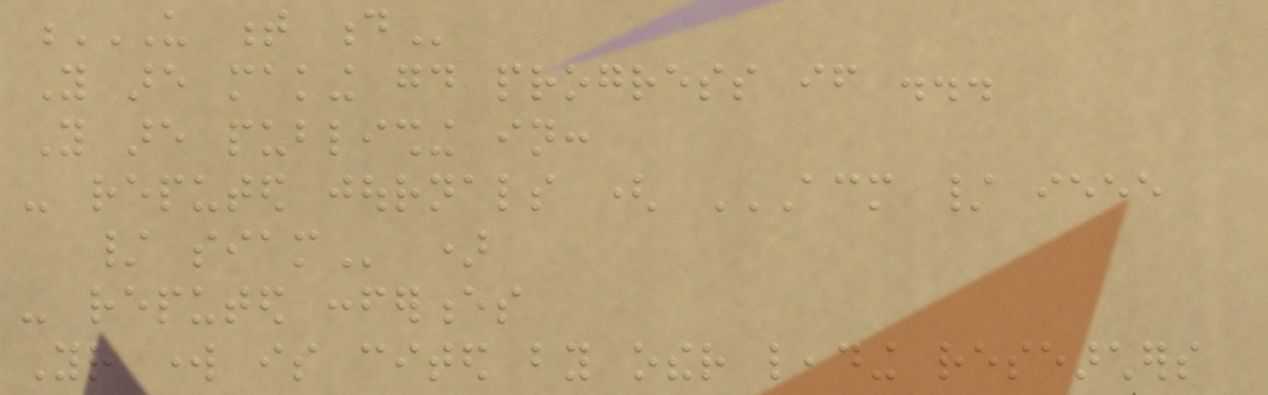U T D
You are making good progress if ...
You are publishing in:
- reputed journals ( ACM / IEEE
/ SIAM )
- reputed conferences
Your work is cited by other leading researchers
